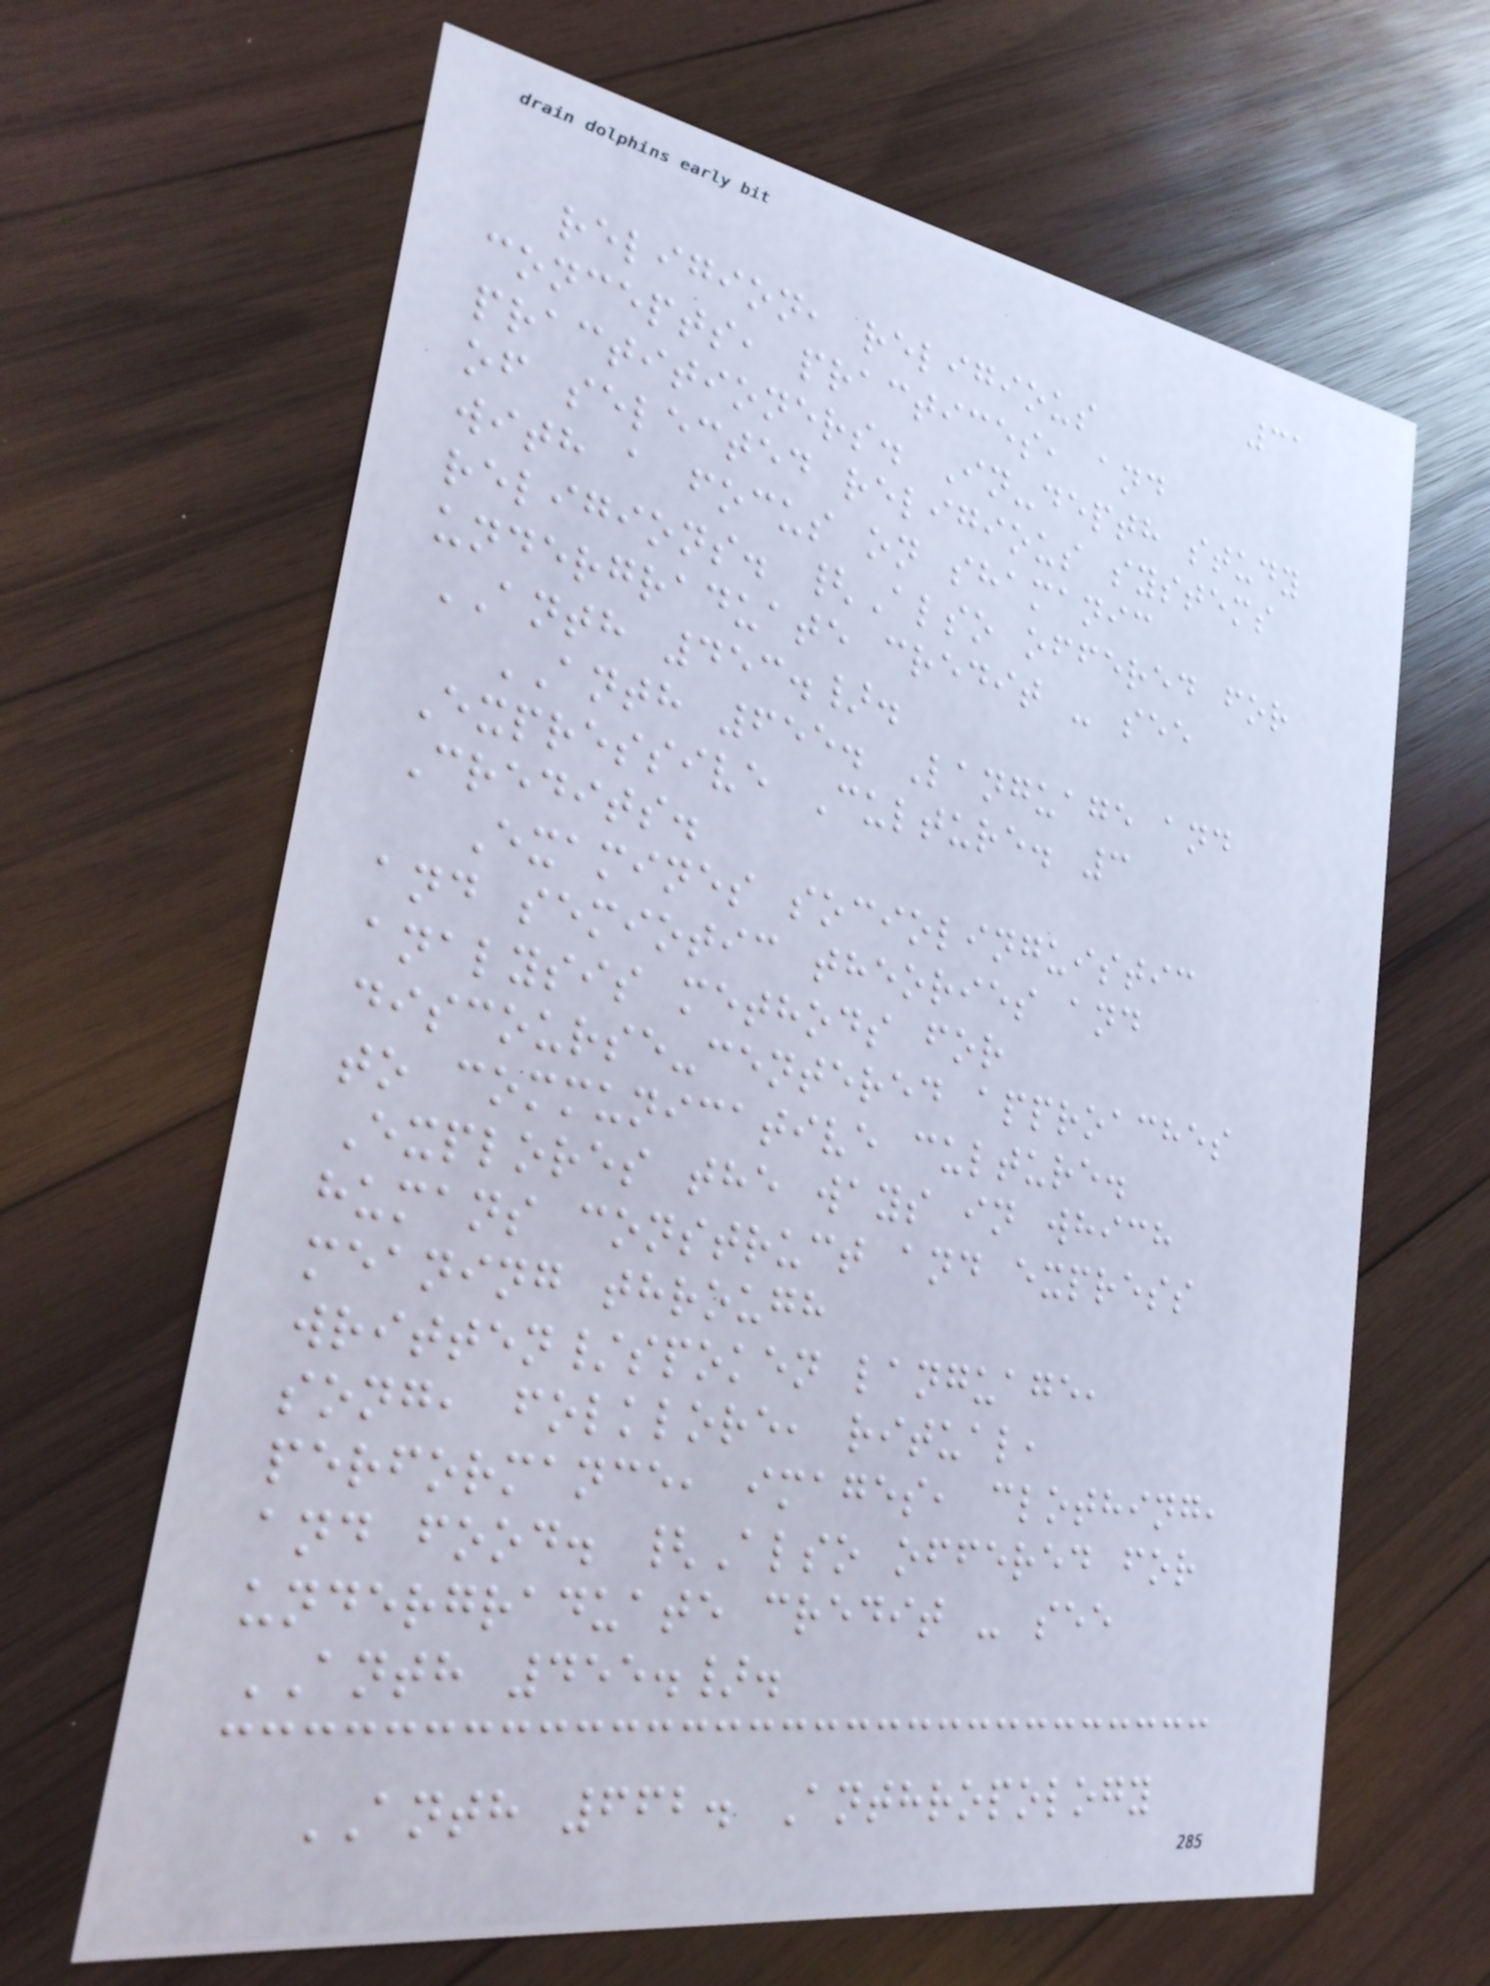31
religion, religious
concepts, practices, and
practitioners. In-depth study
of selected religious systems
with a focus on shamanic
religions. {Also offered for
undergraduate credit - see
ANTH 453.}.
ANTH 655. Language and
Expressive Culture. 3
Credits.
Examines sociolinguistic
and semiotic theories and
analysis methods for
discourse-centered approaches
to communicative culture.
Explores the ways in which
humans construct and express
meaning through
written/spoken language,
song, folklore, ritual,
performance, images, clothing,
and food. {Also offered for
undergraduate credit - see
ANTH 455.}.
ANTH 662. Anthropology
